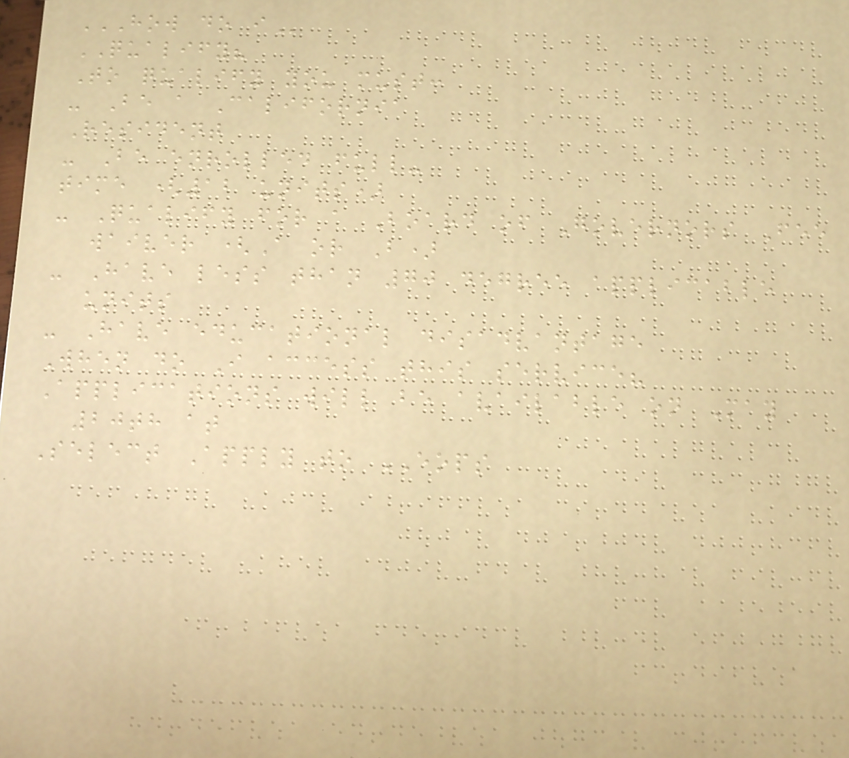HOW DO I
QUALIFY?
To qualify you must:
- Be a California
Resident
- Be enrolled full-
time (12 units)
- Qualify for a Board of Governors Fee
waiver (A or B)
- Have less than 70 degree applicable
units
- Have educational disadvantage
When do I access this service?
Applications will be available on May
20th at
Select Apply to EOPS
